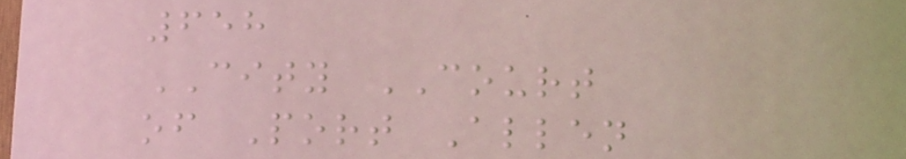658
CITY COURT
of Port Allen
